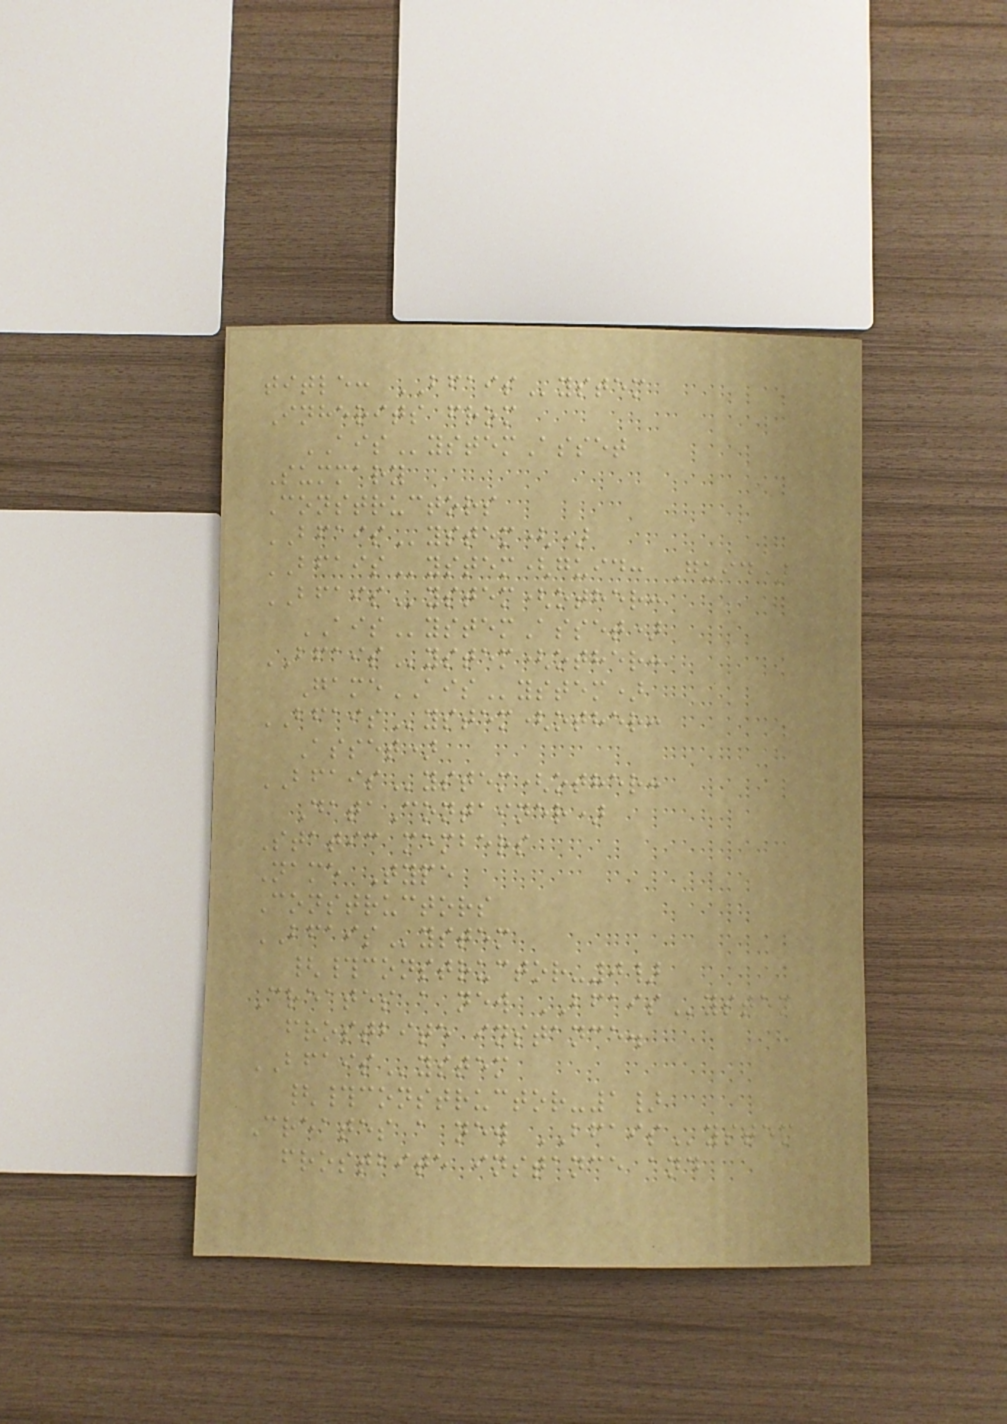title: BFAISystem
Inherits from
AISystemAsset
Summary
Constructors
BFAISystem()
BFAISystem(guid: Guid)
BFAISystem(other:
AISystemAsset)
BFAISystem(other:
GameAISystem)
BFAISystem(other:
Asset)
BFAISystem(other:
DataContainer)
Static members
Name Type
Constructors
BFAISystem
{#constructor-0}
Creates a new BFAISystem
frostbite instance.
BFAISystem
{#constructor-1}
Creates a new BFAISystem
frostbite instance and
